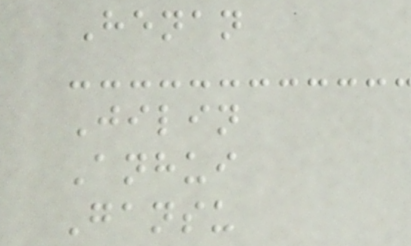Henan
Jilin
Anhui
Gansu
